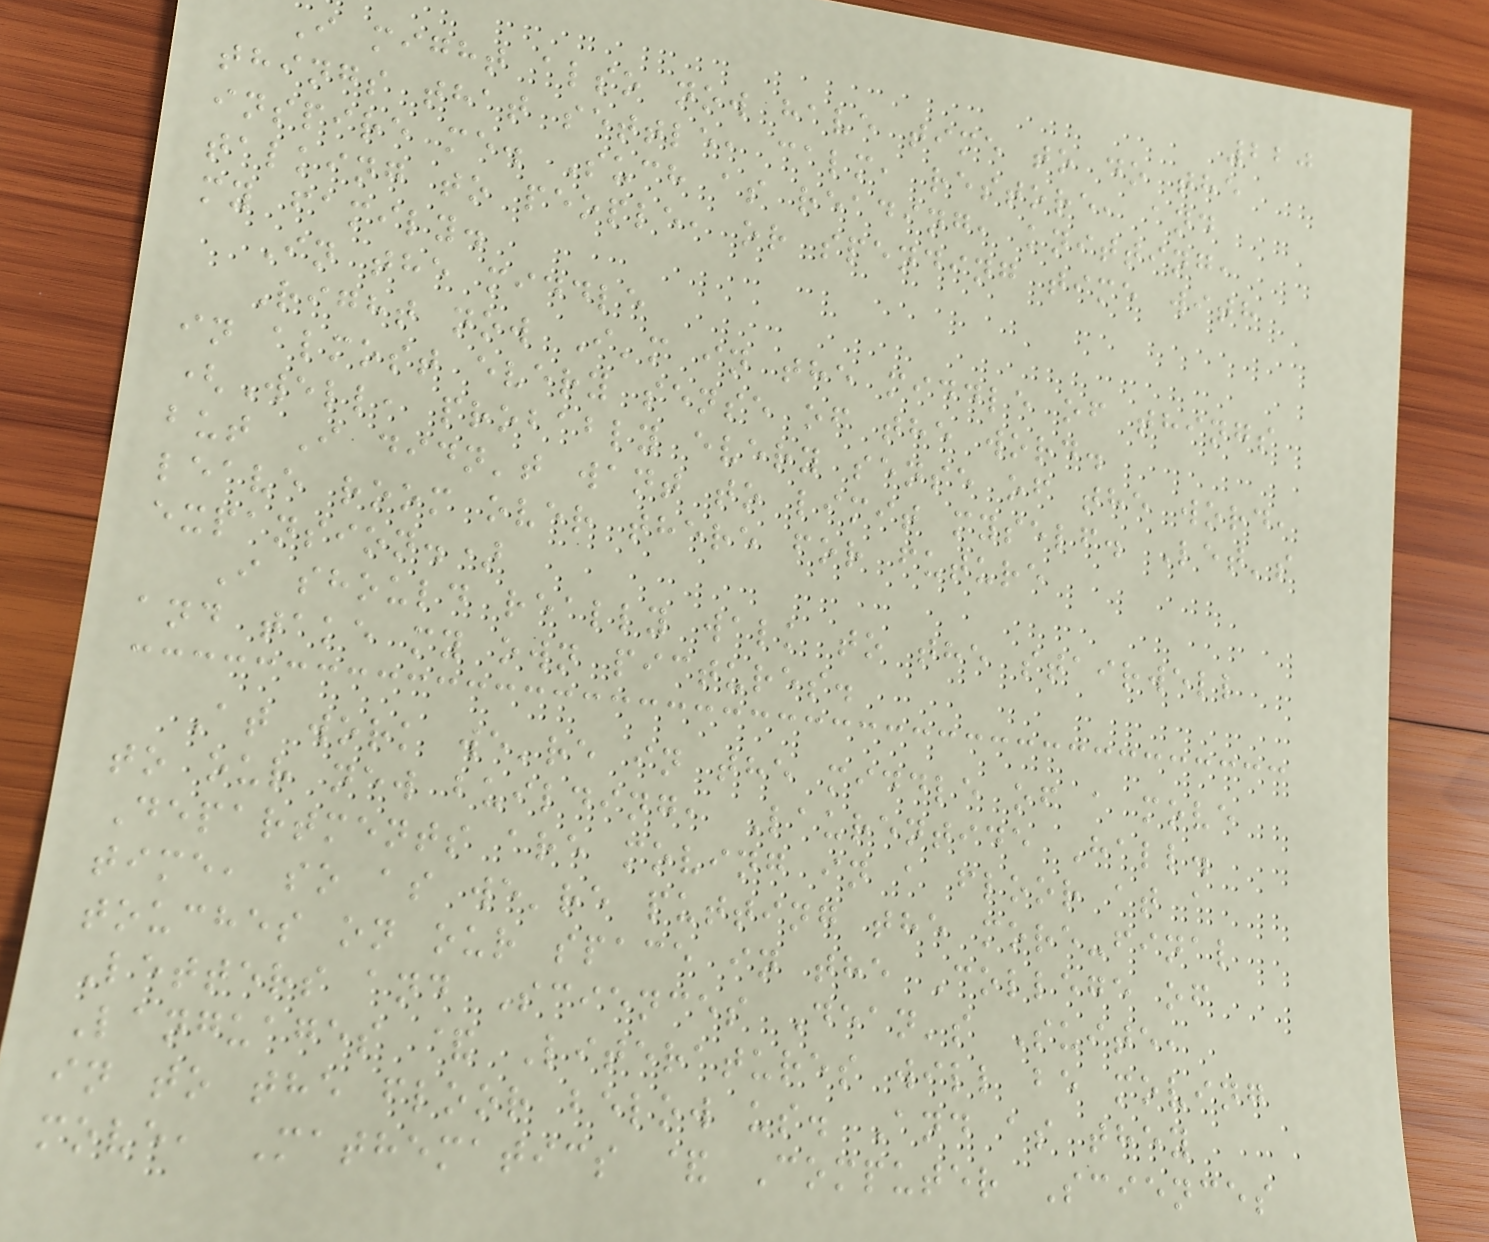220
I might also now have time to do the
things that settle, calm, restore, and
inspire me. Such as reading, knitting,
talking to people, or spending time with
my family.
In the middle
Right now I'm in the middle of things
in almost every sense of the word.
(Well, probably every sense of the word,
but I didn't want to limit myself. Let's
leave room over there for future
expansion.)
I should really walk to the stairwell
and take my own pictures.
At work we're in the middle of a move
to our new building, Laurentide Hall.
Departments are moving in a floor at a
time, so as we're putting the more-final
touches on our space in the College of
Letters and Sciences Dean's Suite,
Languages & Literatures will be moving
in to the floor below us. And as they
move, Mathematics & Computer Sciences
